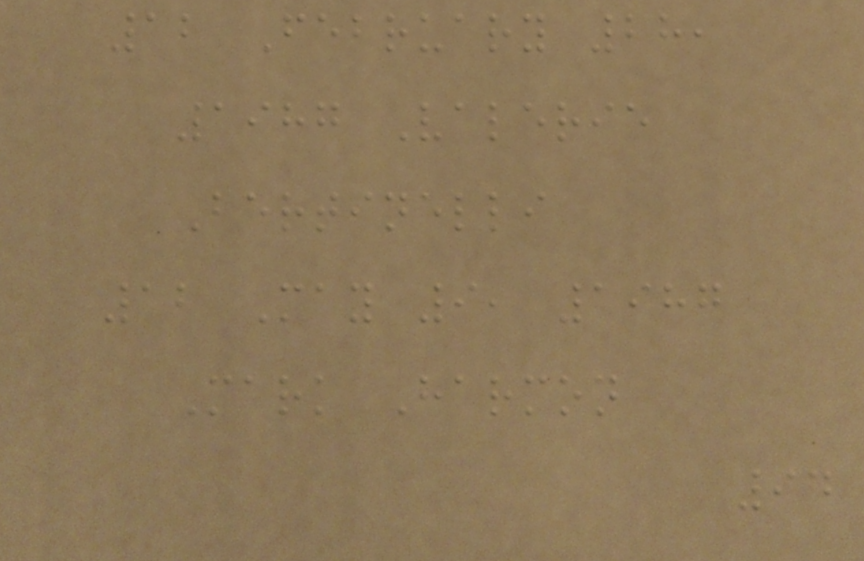12 February 28,
1987 Valerie
Bertinelli
12 May 9, 1987
Mark Harmon
94
